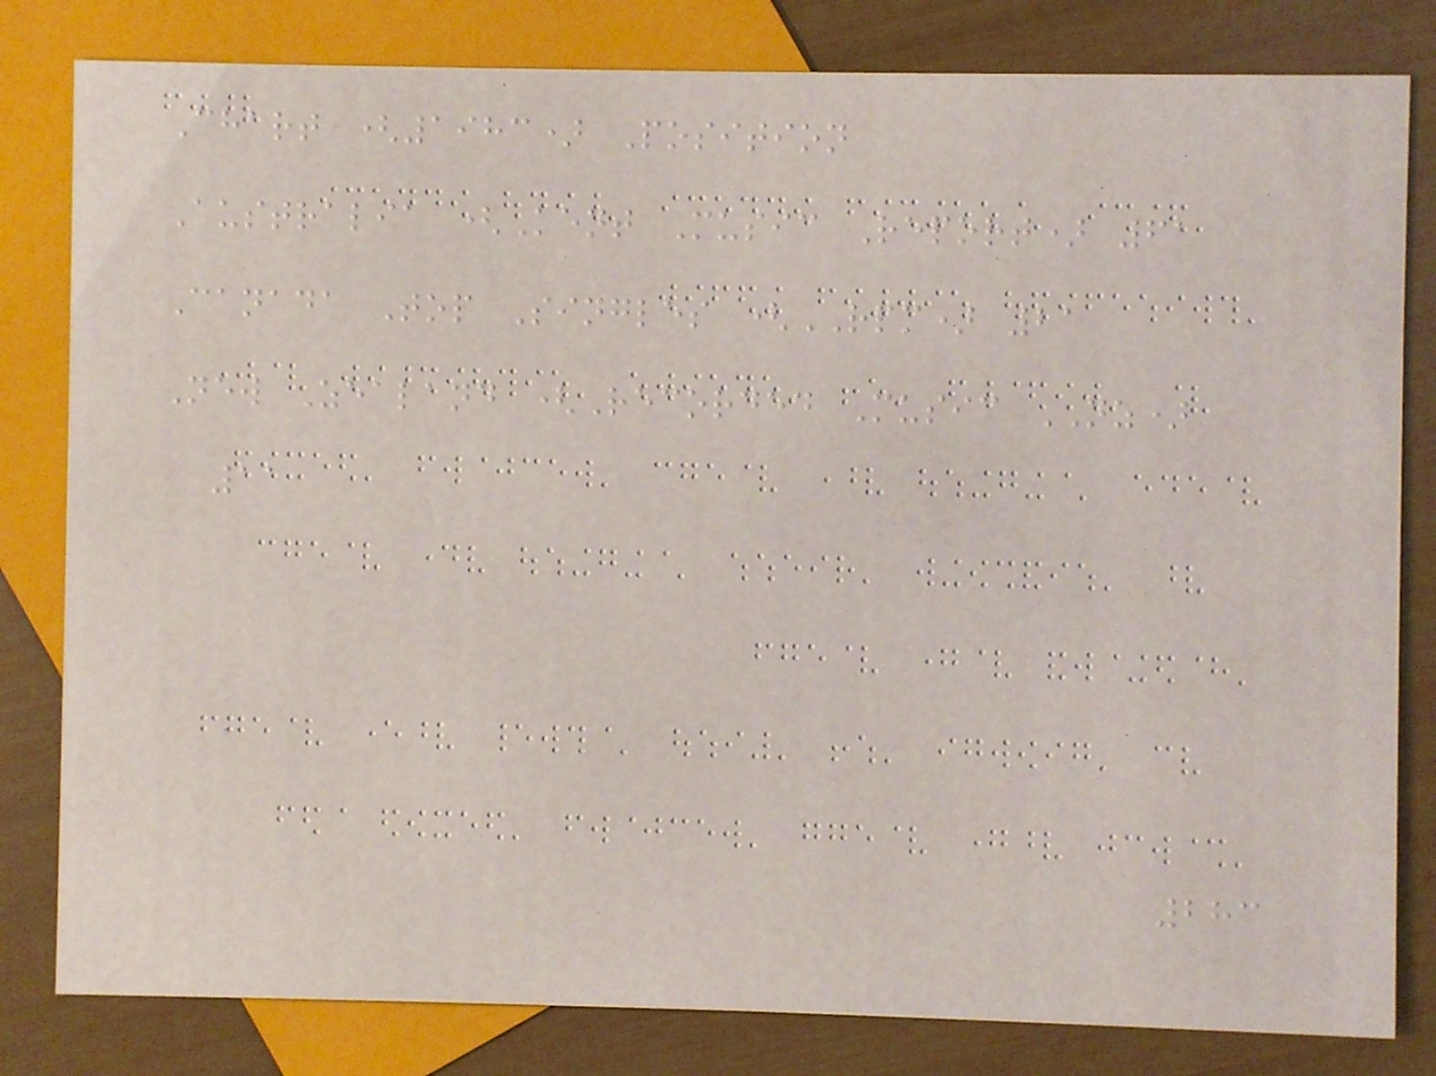Chart (1983) Position
Australia (Kent Music Report) 61
Canada Top Singles (RPM) 21
New Zealand (Recorded Music NZ)
11
283
